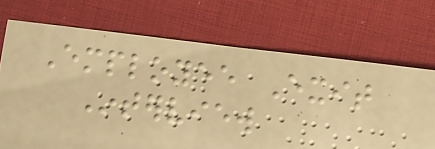Employee Exit
Interview
